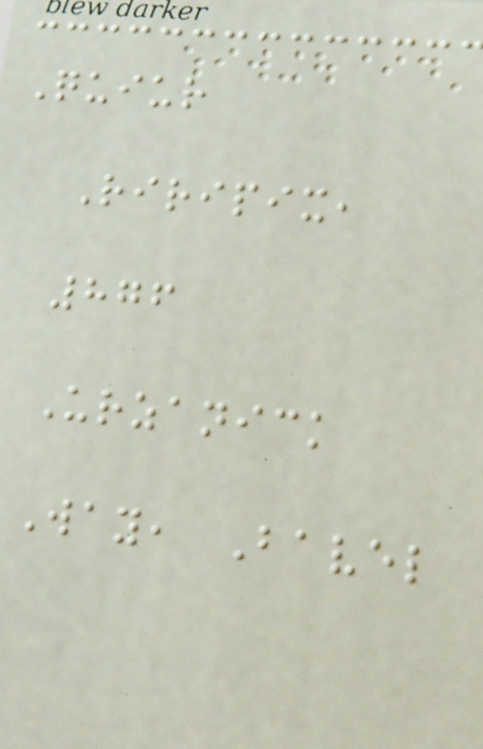Quiur
Riripix,
876
Urzanick
Way, Bavel
